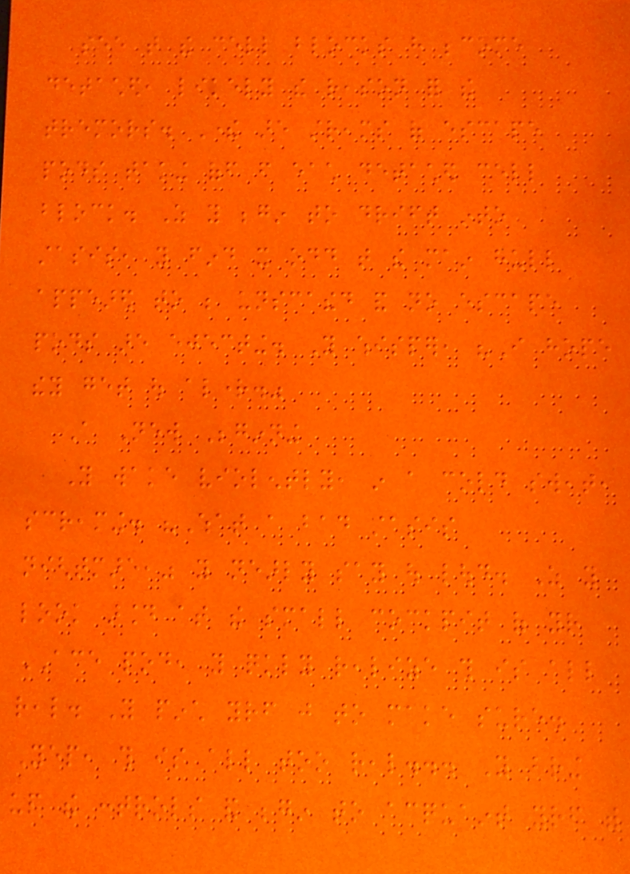see that the cell blocks have become
detached, likely the reason for the
tremors. There are streams of escape
pods taking off from each detached cell
block. As you begin to drift into
stasis, you find it odd that the main hull
appeared to be unscathed and no escape
pods are ejecting. You whisper, "I hope
they get out alright."
A New Beginning
You wake violently, in a cold sweat,
screaming. "What a bad stasis
nightmare," you nearly say out loud. As you
look around at the small cockpit of your
ACE pod, you quickly realize this is all
real. You pinch yourself just to make sure.
Yep, this is all too real... You bring
up the controls and begin to acquaint yourself with
